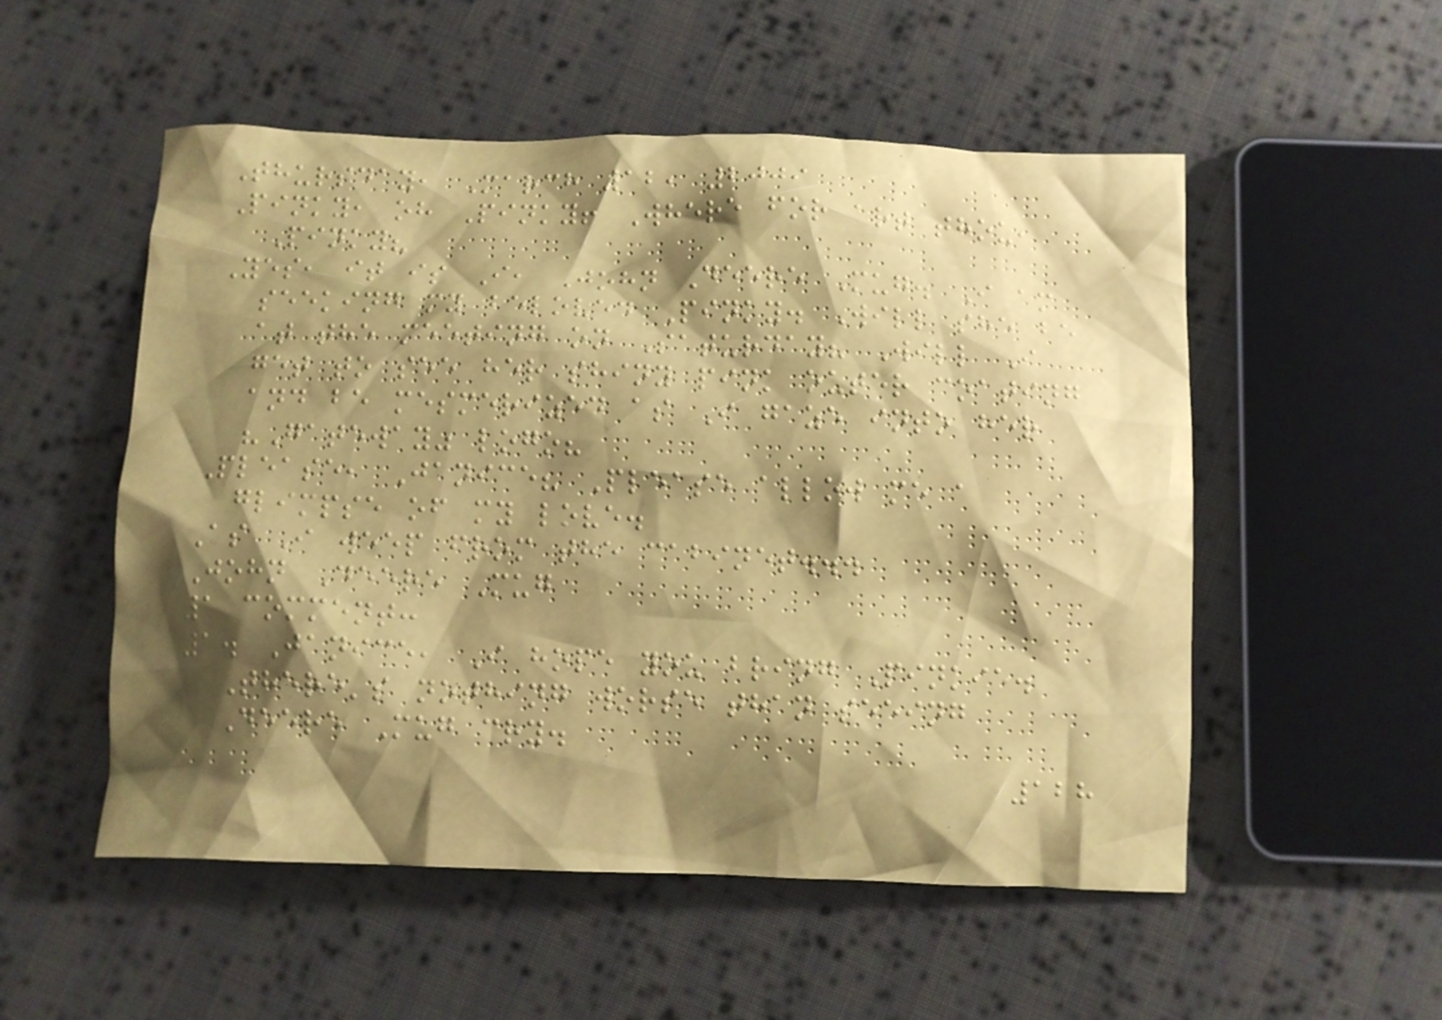Thursday, March 12, 2009
Pinky, oh Pinky! Where for art thou,
Pinky?
Yes, it is I, John Deere Mug. I am
seeking my beloved Pinky. Will she be
at the meeting on Saturday? Will I
get to see her shiny pink outer coating
and be mesmerized as I gaze into her
"Gateway" logo?
Please, Janice? Please allow me a
glimpse of my love.
As I weep from the cabinet...
John Deere Mug
1 comment:
1. Janice, I hope you bring Pinkie.
There's nothing worse than seeing
Deere Mug cry.
128
